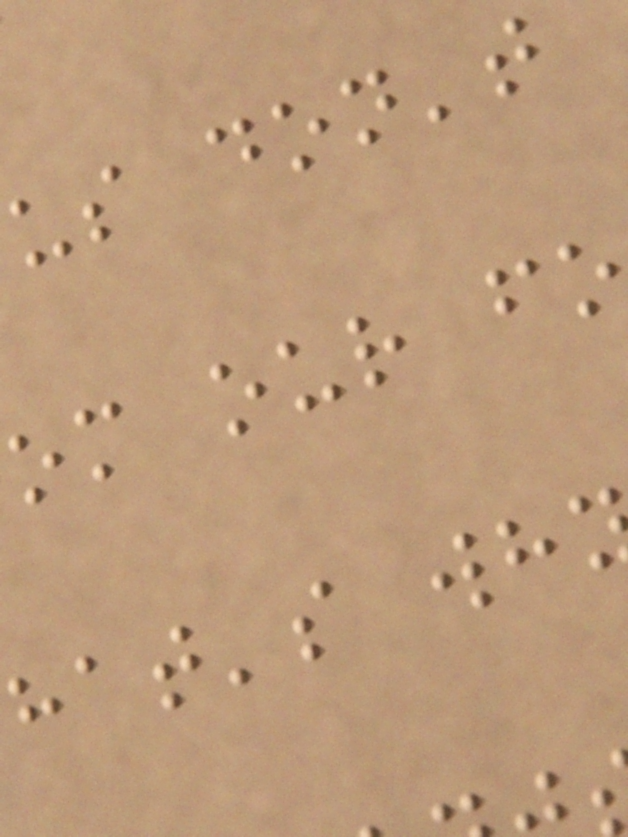us don't
om our f
hat's wh
